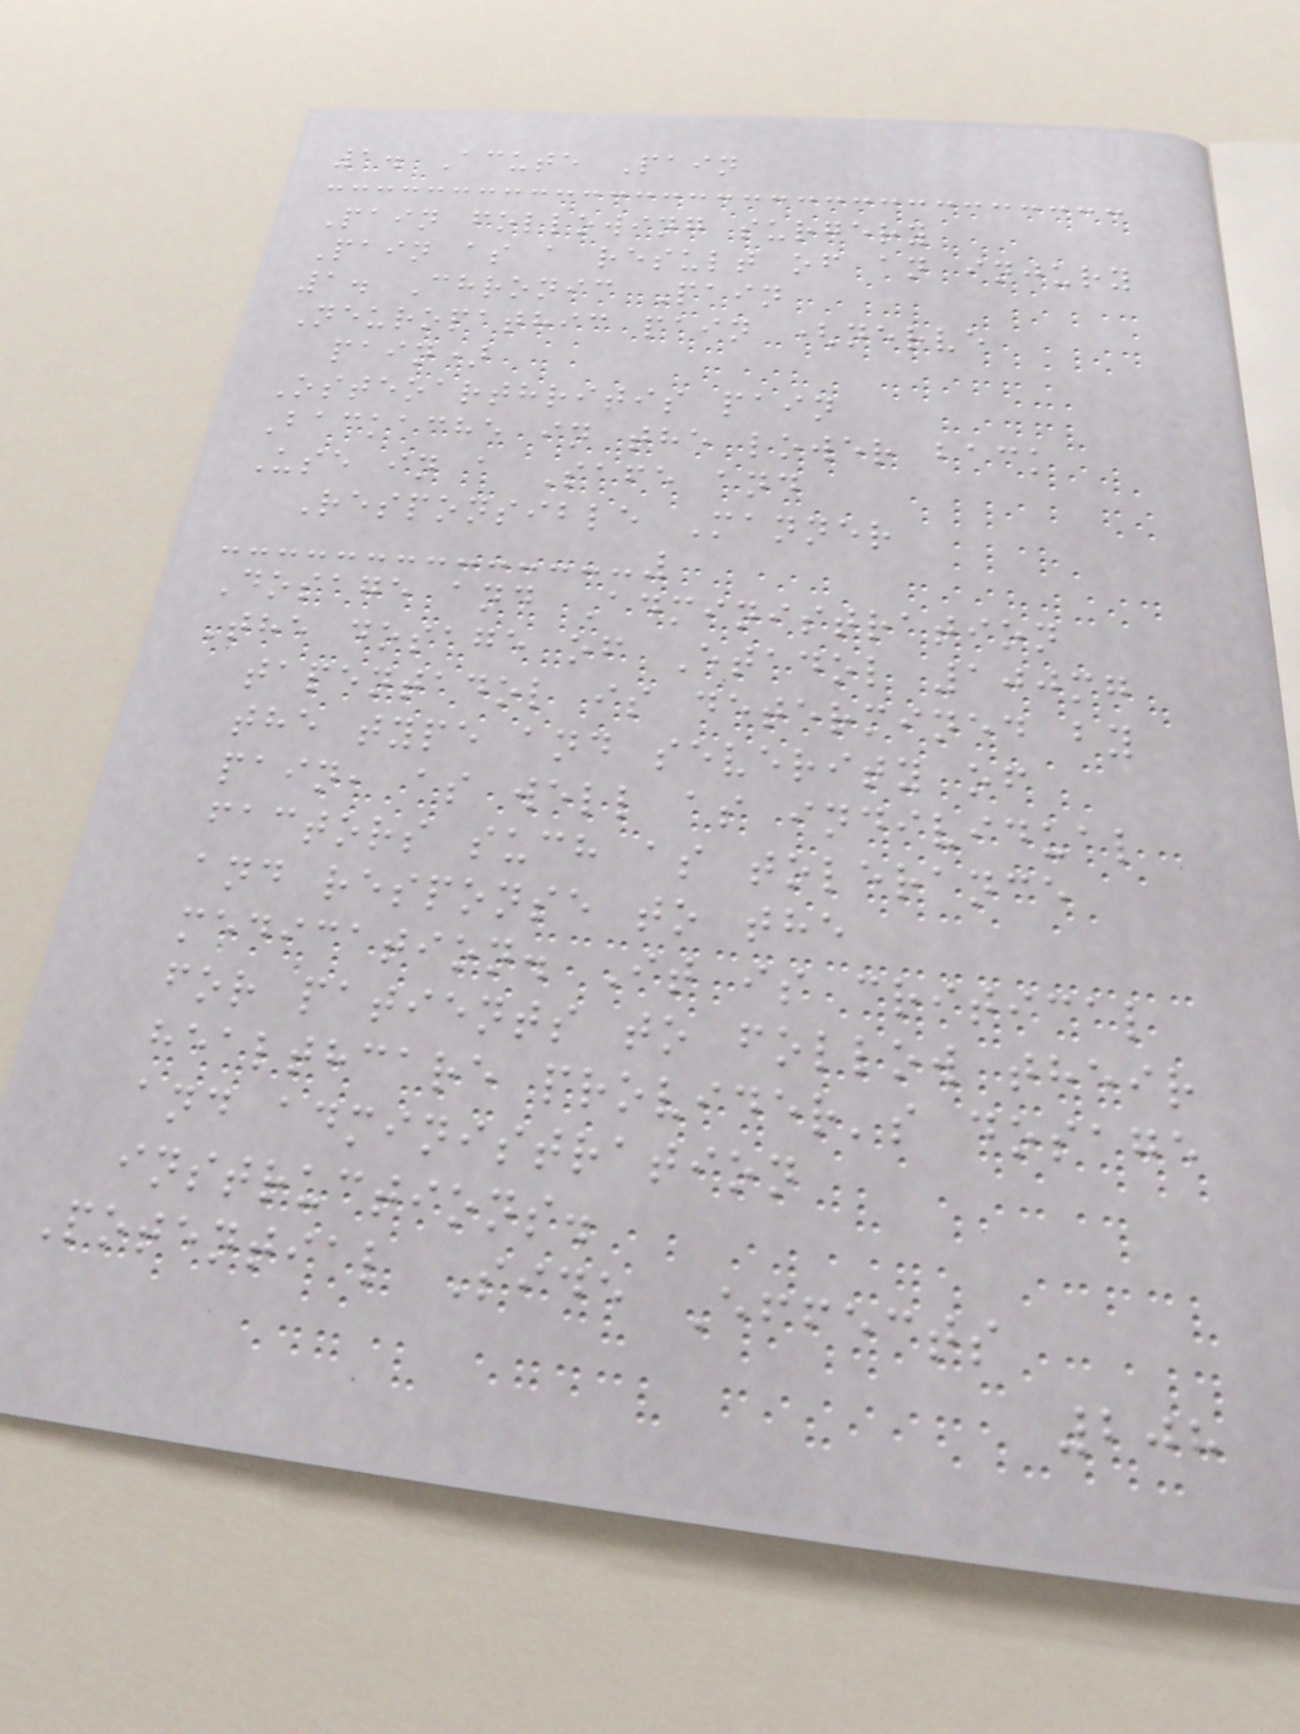1. Acute Pain
Pain following surgery
Pain as a result of an injury
1. Chronic Pain
Neuropathic pain (nerve
pain)
Osteoarthritis pain
Backache in the lower back
Use in a Safe and
Responsible Manner
Dosage and Administration
The dosage of Etadol 100mg
tapentadol is determined by
the type and severity of
pain, as well as individual
factors such as tolerance
and response to the
medication. It is critical
for patients to follow their
healthcare provider's dosage
and administration
instructions.
Potential Side Effects
208
